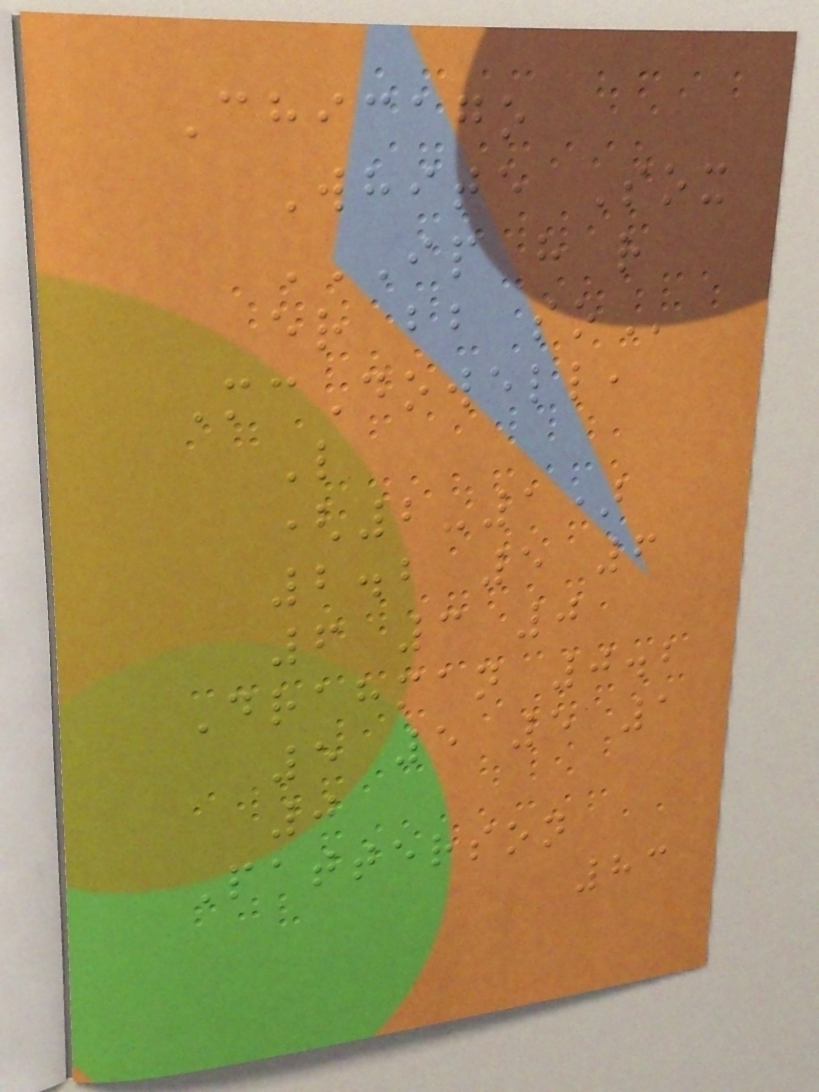Chicago
White Sox
IP H R
ER BB SO
McDowell,
L
(2-1)
2.2 5 6
6 3 0
Drahman 0.2
5 5 5 1
0
Patterson
83
